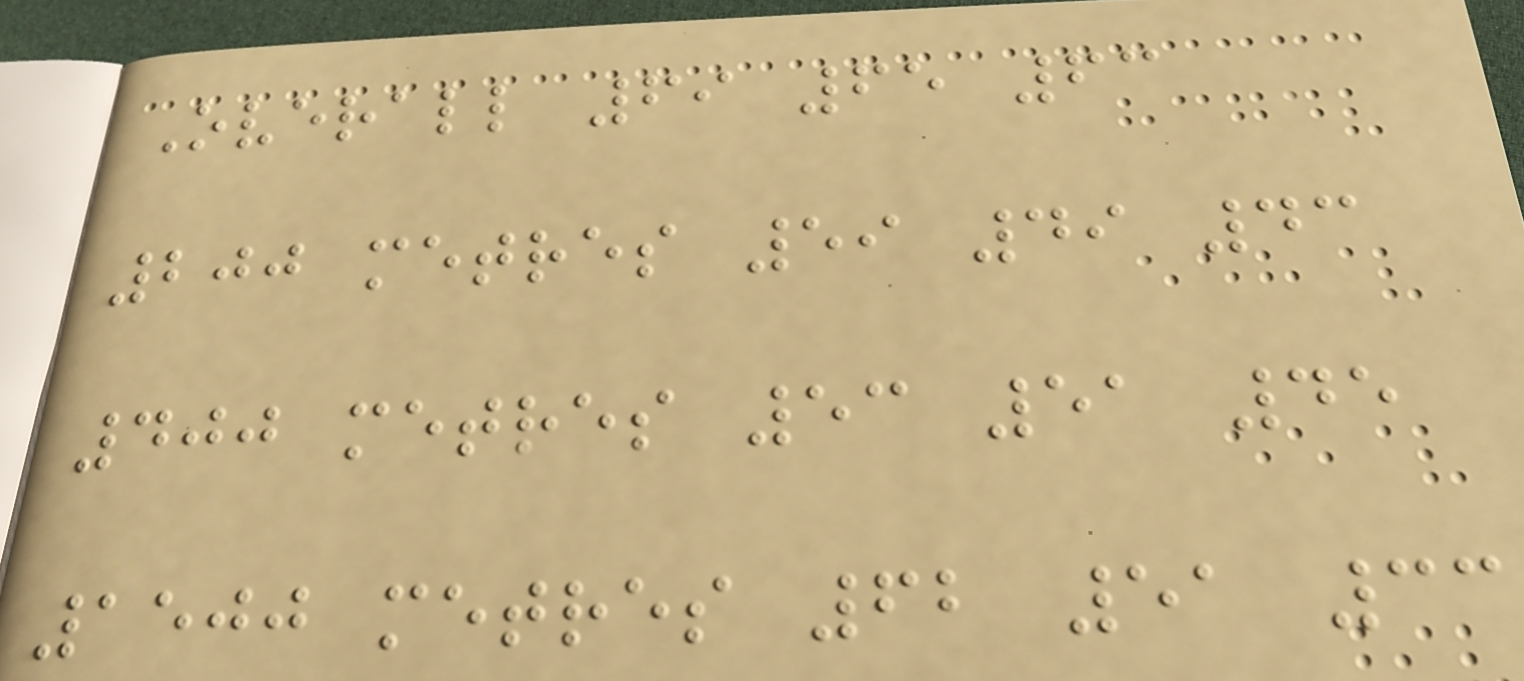Overall 69 65 63
200 metres 59 49 43
400 metres 53 51 45
1500 metres 62 51 33
